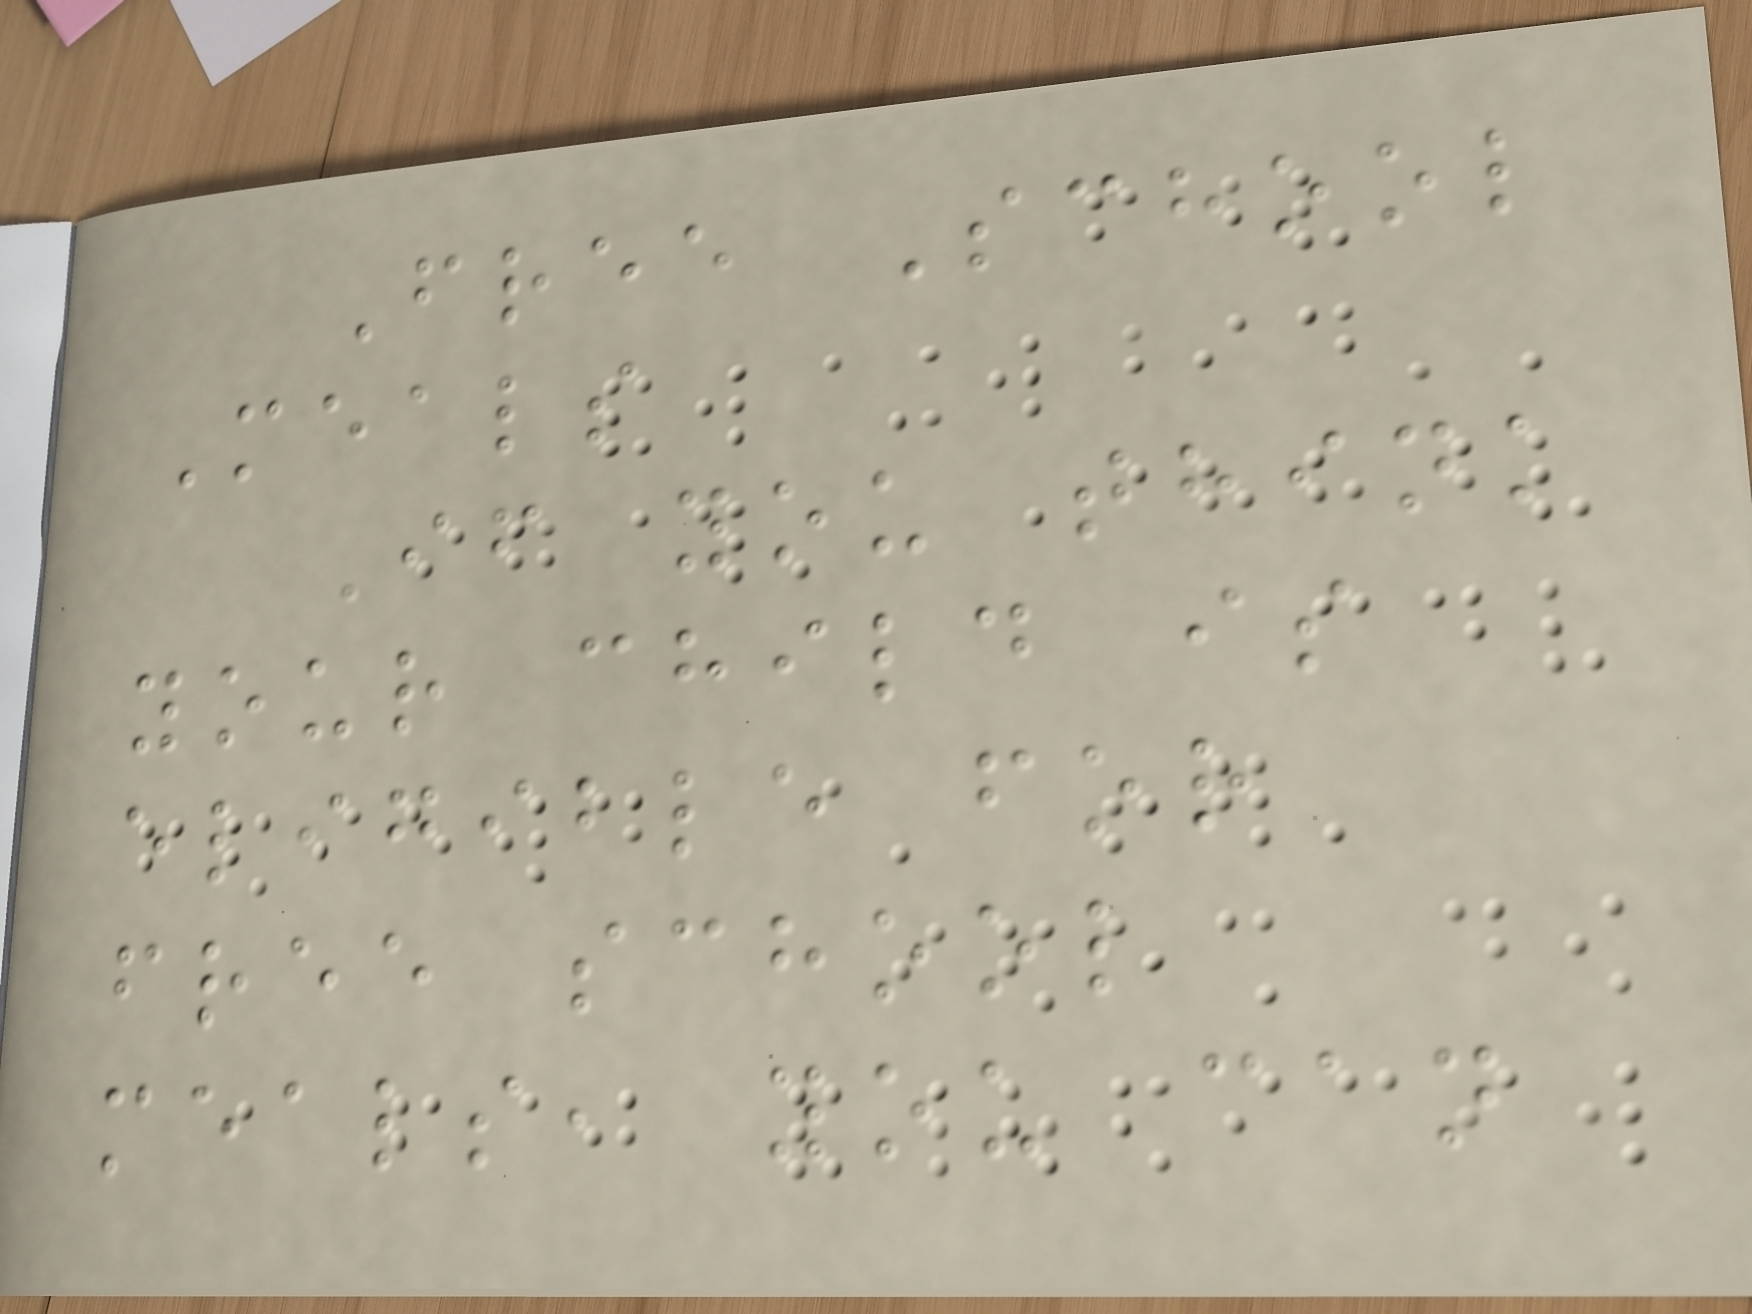Free School
Meals
If you think
your child is
eligible for
free school
meals, you can
